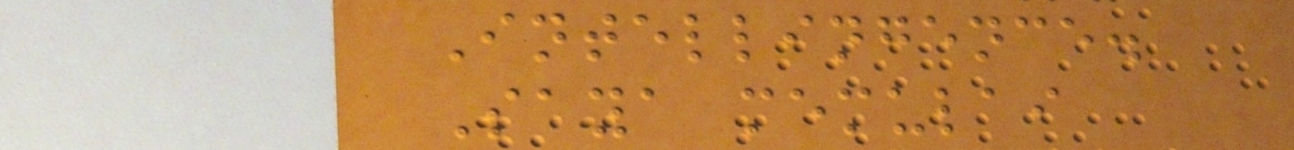Intellingence.
Saya memulai
